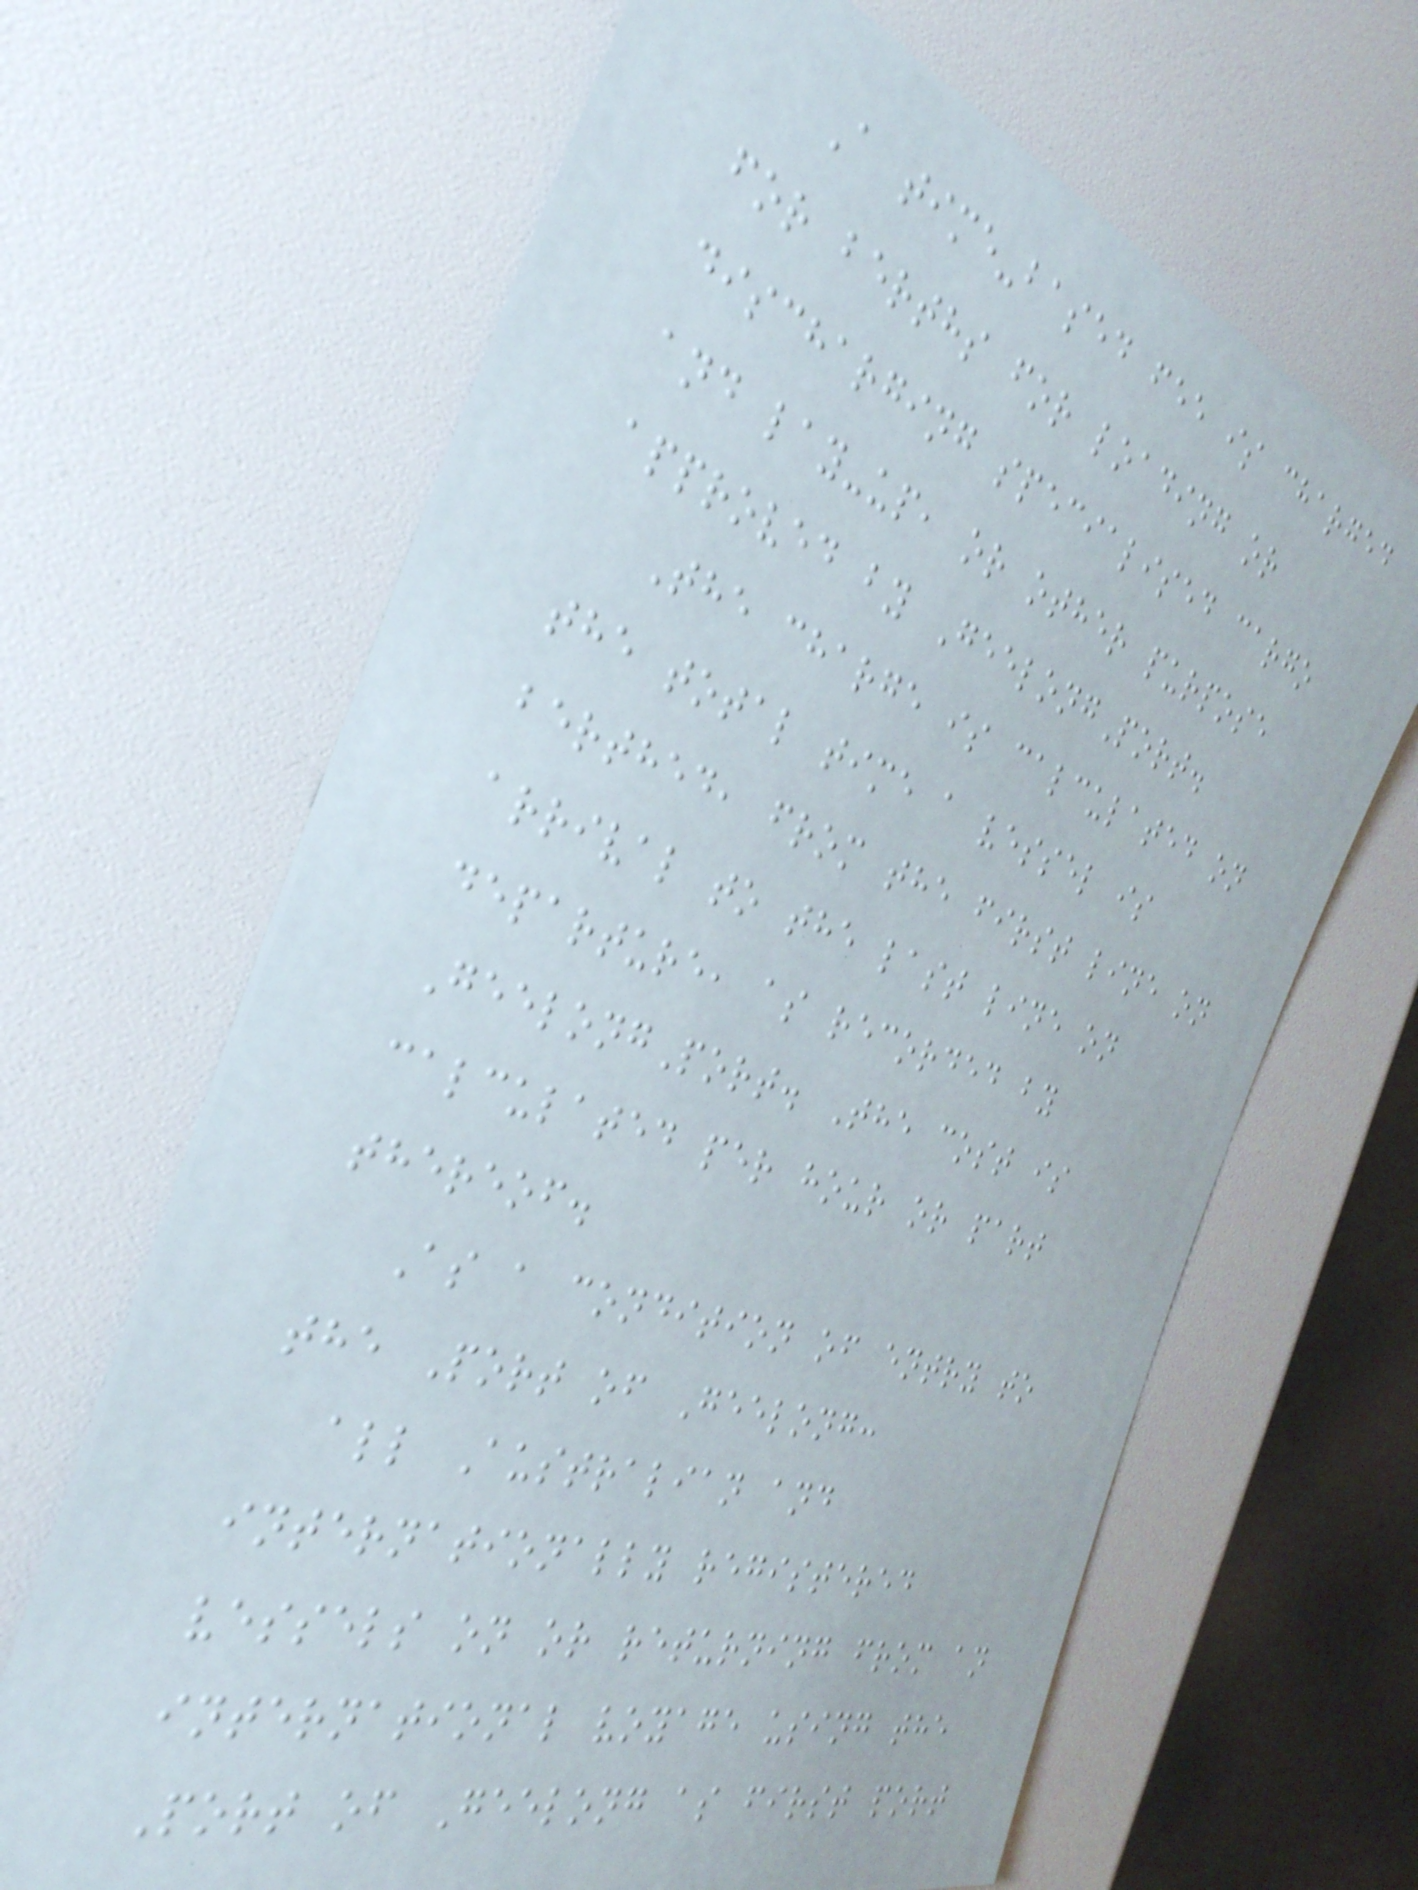A time-based fee is charged
for berths for loading or
discharging specialised cargo
and lay-up, or other purpose
approved by GeelongPort.
The charge is calculated on
the total time a vessel is
berthed, from the first line on
arrival to the last line on
departure, as recorded by
GeelongPort. The cost is
calculated per hour or part
thereof.
As a condition of entry to
the Port of Geelong:
all Australian and
internationally registered
vessels on or returning from an
international voyage using the
Port of Geelong as first port
